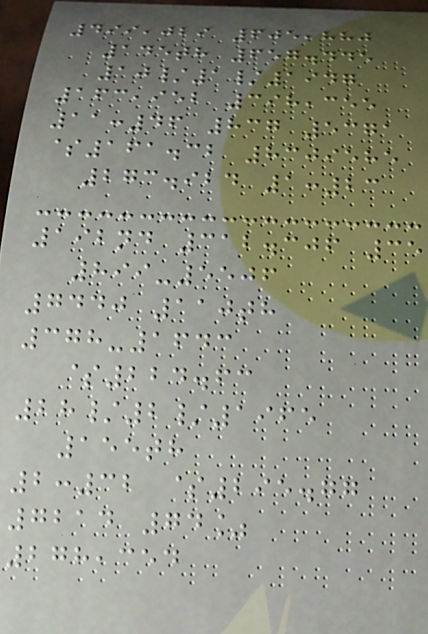499,029 605,880
145th 657.445
10/1/1947
163,952 398,355
11:46 837 5371
$161.32 8309585
273.924 1:23
192nd 312.306 35
899-5506
7440 110th
378-1643
$224.63
28/2/1965
155th
2:32 $295.77
7214 74%
278,354
